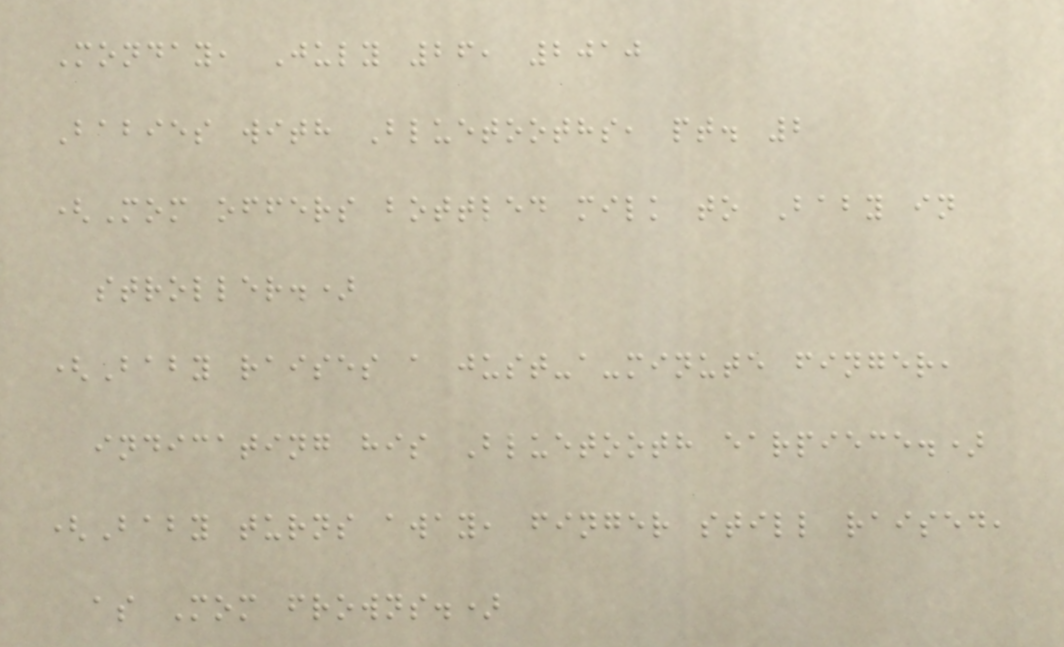Monday, July 26, 2010
Babies with Bluetooths, pt. 2
(Mom offers bottled milk to Baby in
stroller.)
(Baby raises a just-a-minute finger,
indicating his Bluetooth earpiece.)
(Baby turns away, finger still raised,
as Mom frowns.)
